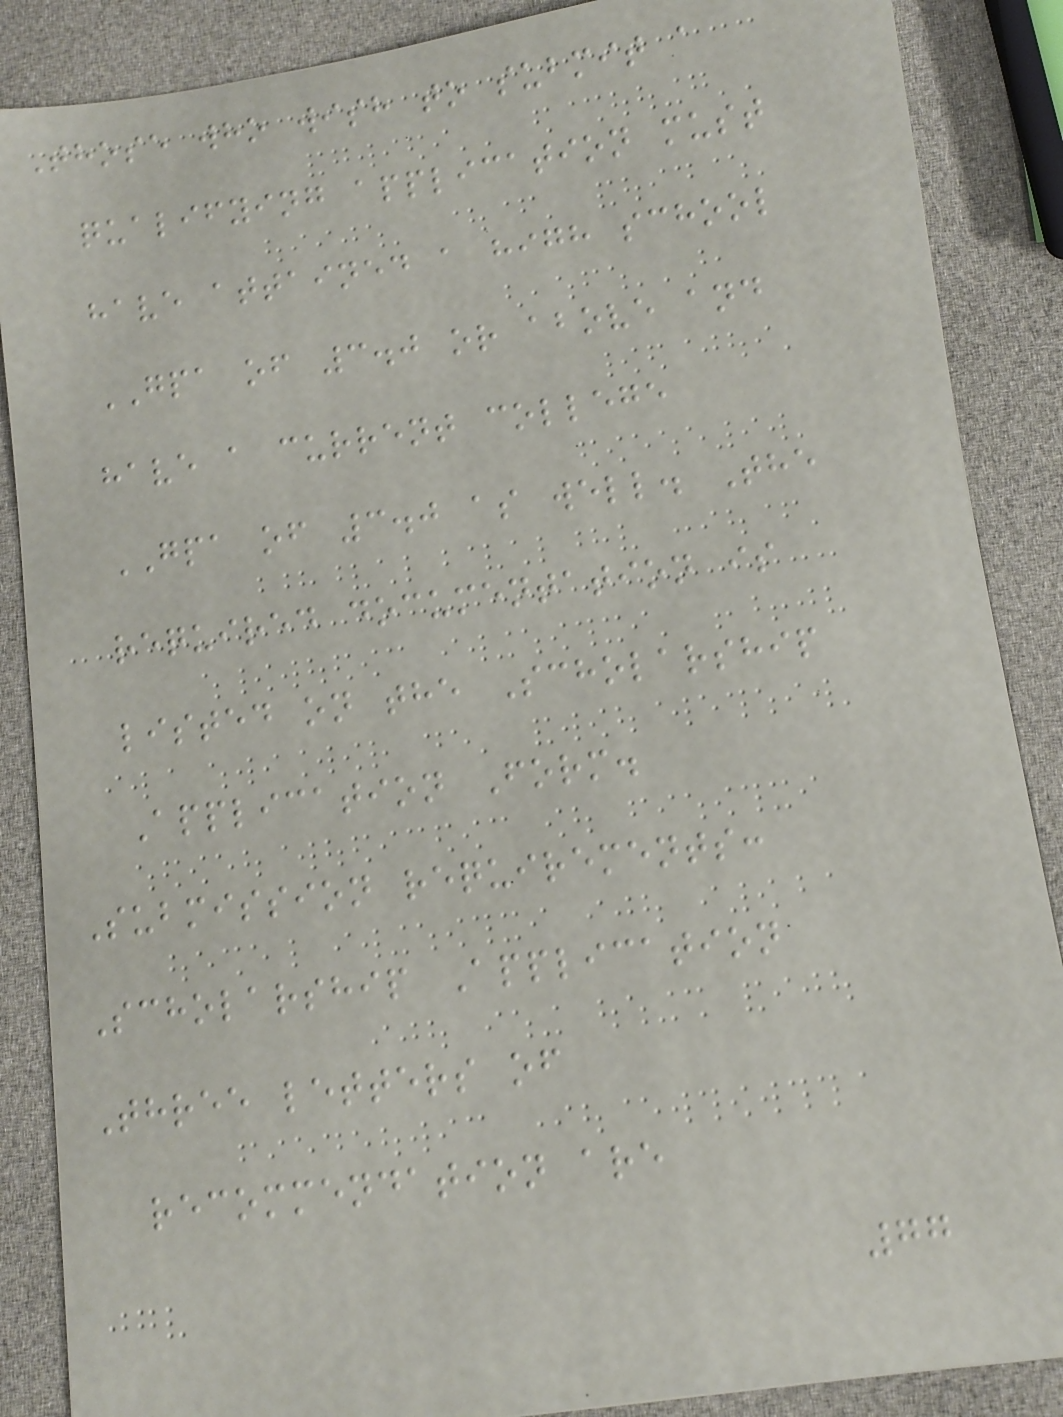Those who wish to submit a
qualifying application must
have attained a high school
GPA of 3.0 or above and
have a current college
GPA of 3.0 as well. The
required documentation is
listed on the Scholarship
Application Form.
Submission requirements:
Scholarship Application
Three letters of
recommendation are
77
